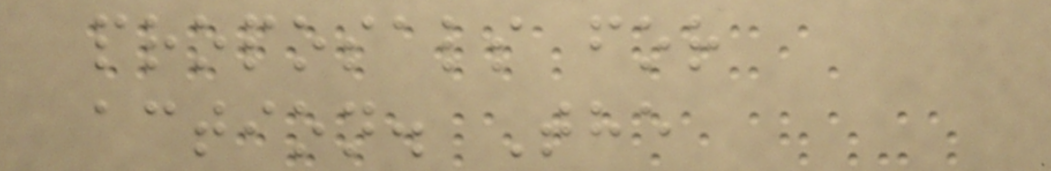proposals for
action. The
